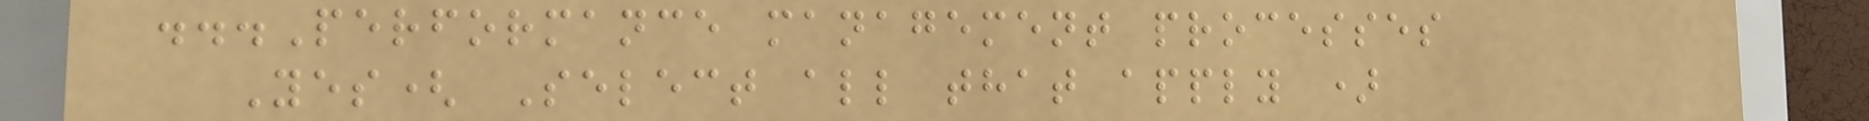...Performance management processes
Yes( Select all that apply )
